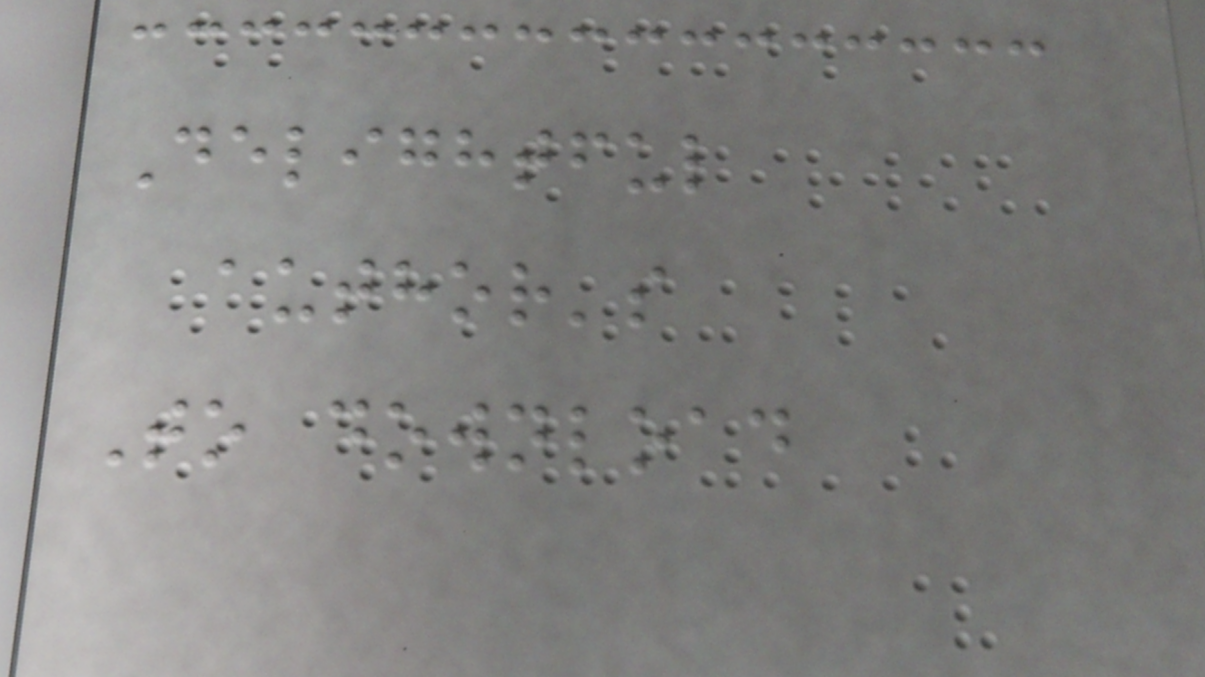Delightful
author's
To download
